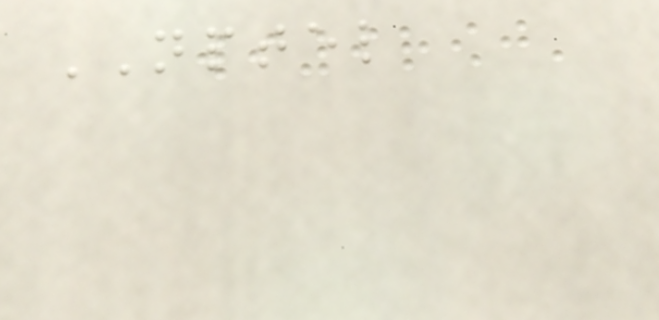NPTEL
